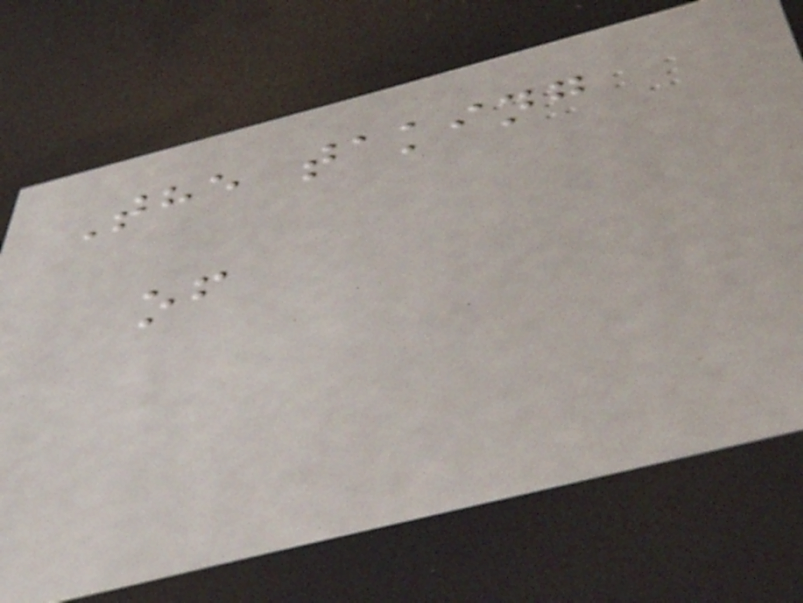The taking
of
